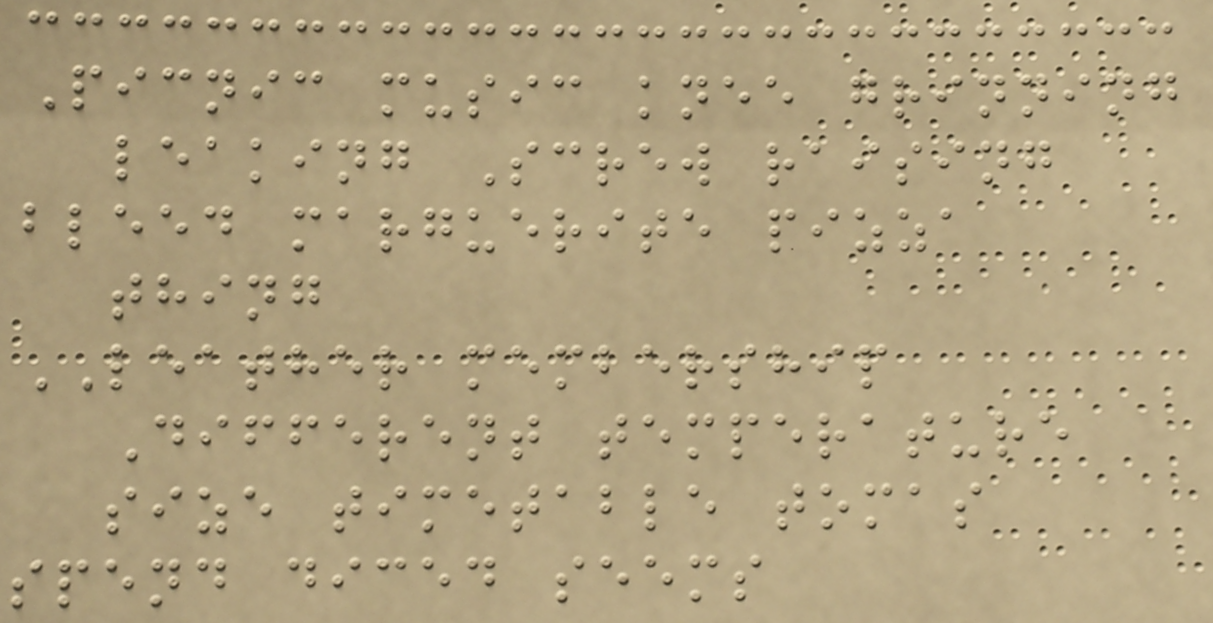Picnic music knee grinning
leaking Screw raising
bleed marguerite pizza
thing
LEATHER membership
Different temperature
size timetable tomas
spend diced seems
